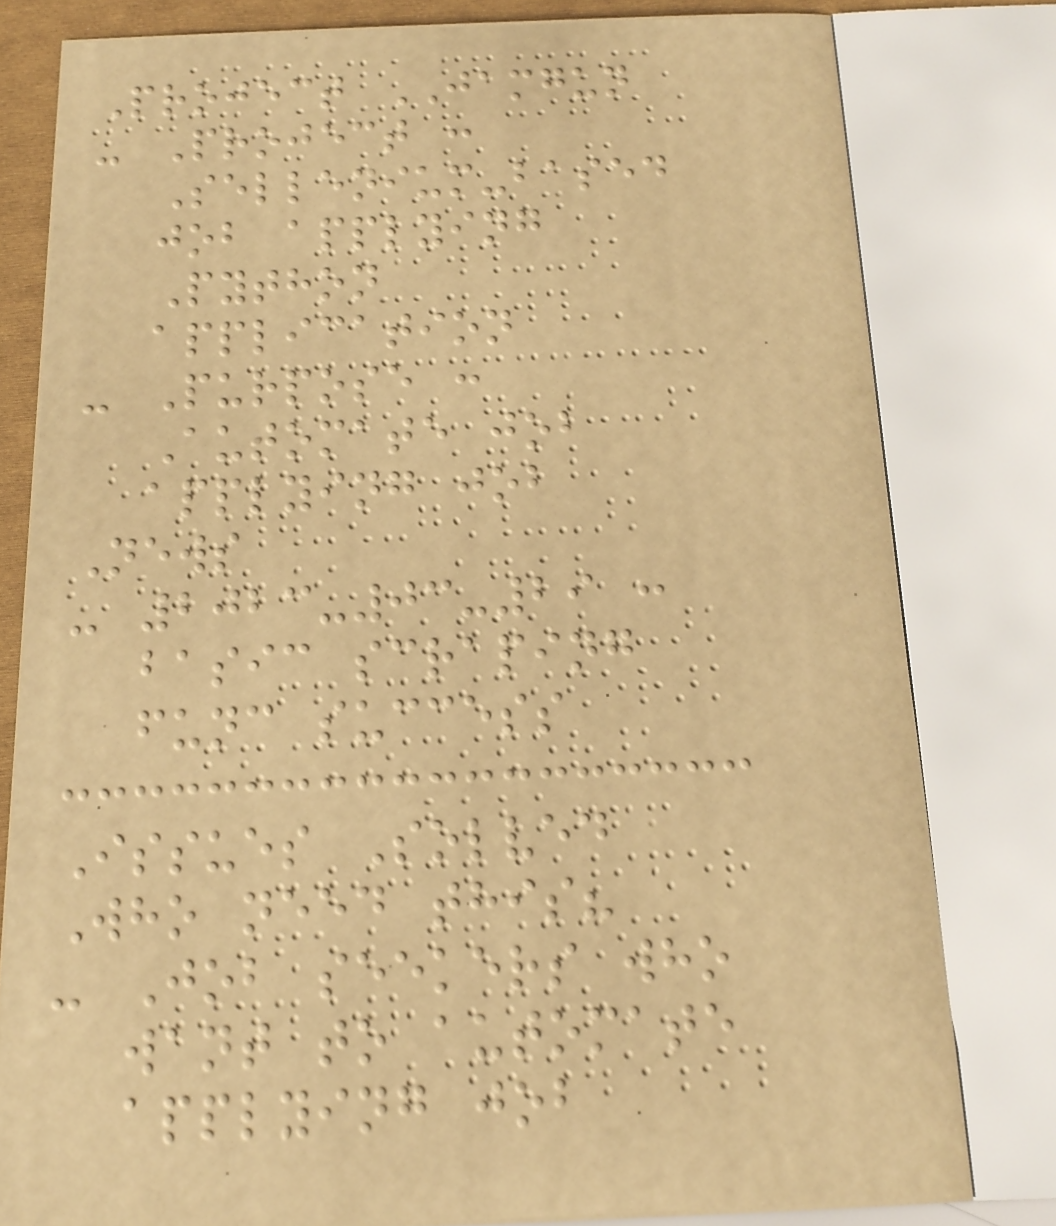Project JAMGUN
- Project :
Sellenium-based
job applying
Python
application
- Purpose :
Automate job
applying job
News
- 2023-03-29 :
basic scraping
func success
Issues Solved
Who need this?
- Job seekers who
want to automate
applying job
